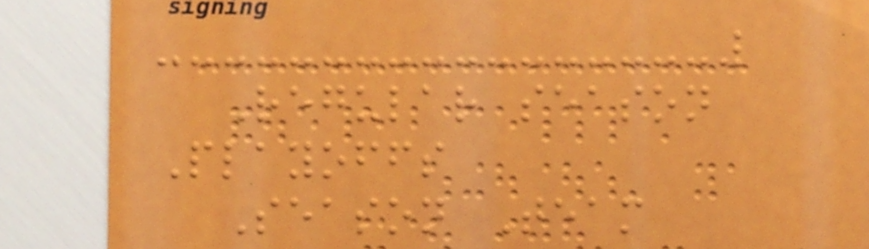Regular season
Playoffs
Season Team
